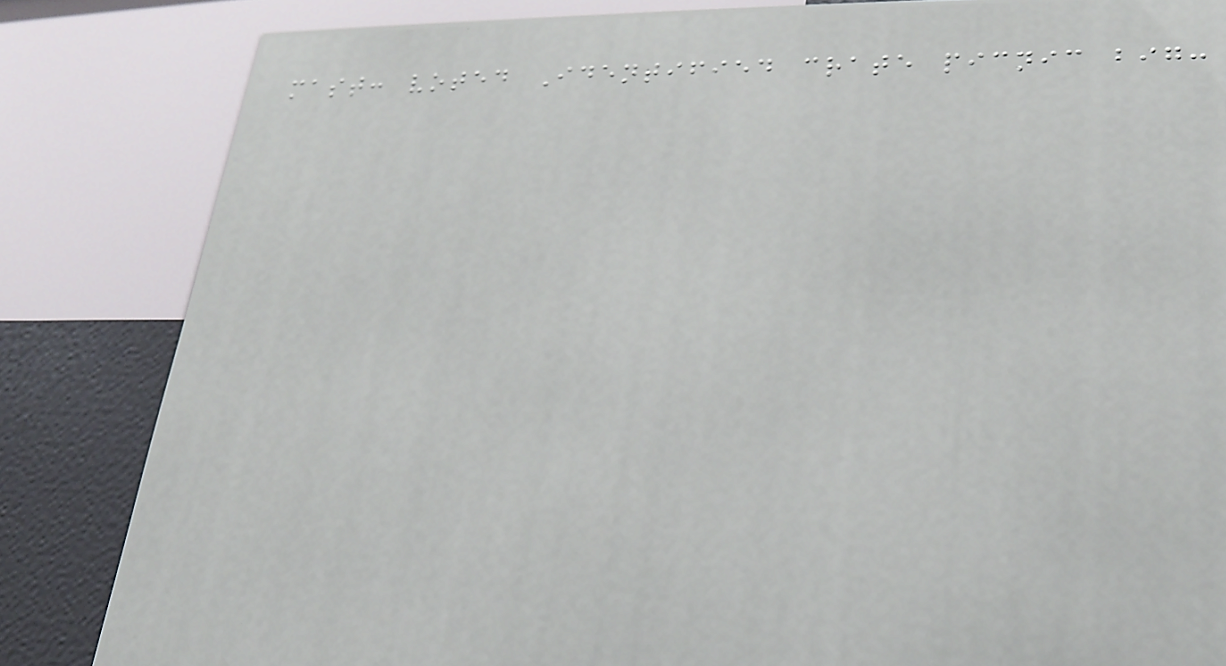mast: voted Identified crate picnic big:
